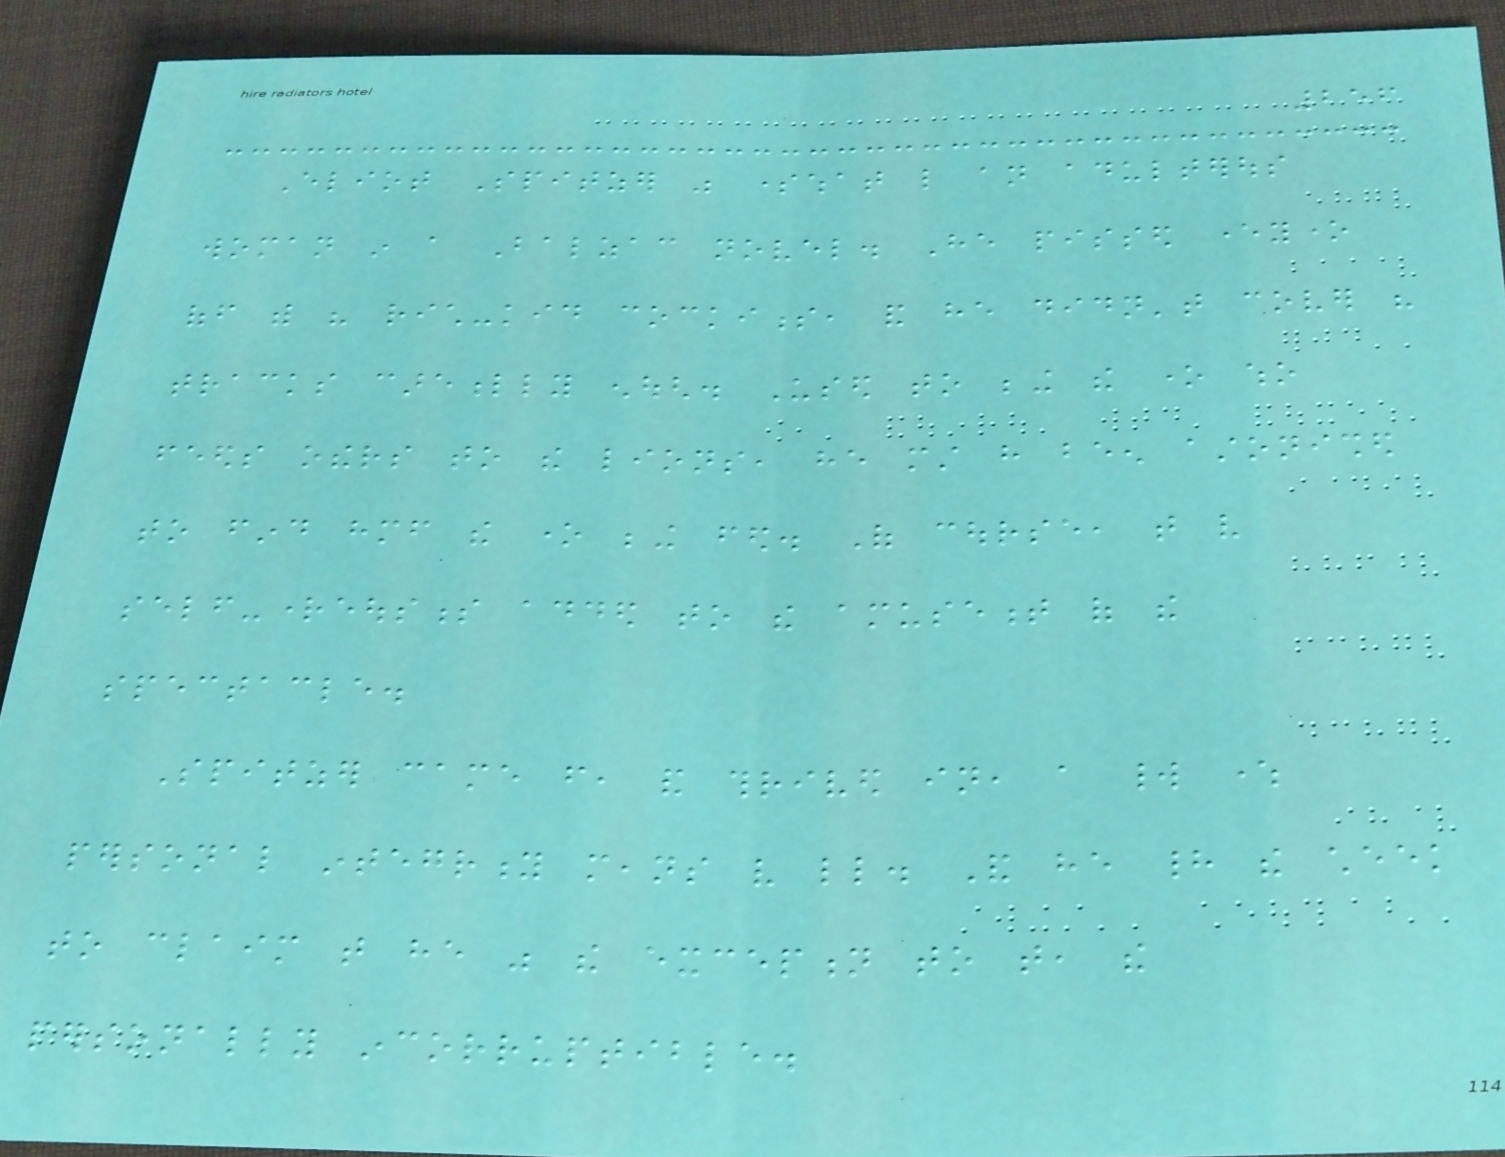256
Eliot Spitzer was somewhat like an adulterous
woman in a Balzac novel. He pissed everyone
off with his rich-kid cockiness, and he didn't cover his
tracks carefully enough. Used to being the one who
feeds others to the lions, he must have been astonished
to find himself the one being fed. Of course, that very
self-righteousness added to the amusement of the
spectacle.
Spitzer came from, and thrived in, a world where
personal integrity means very little. And he had the cheek
to claim that he was the exception to that, the
personally incorruptible.
